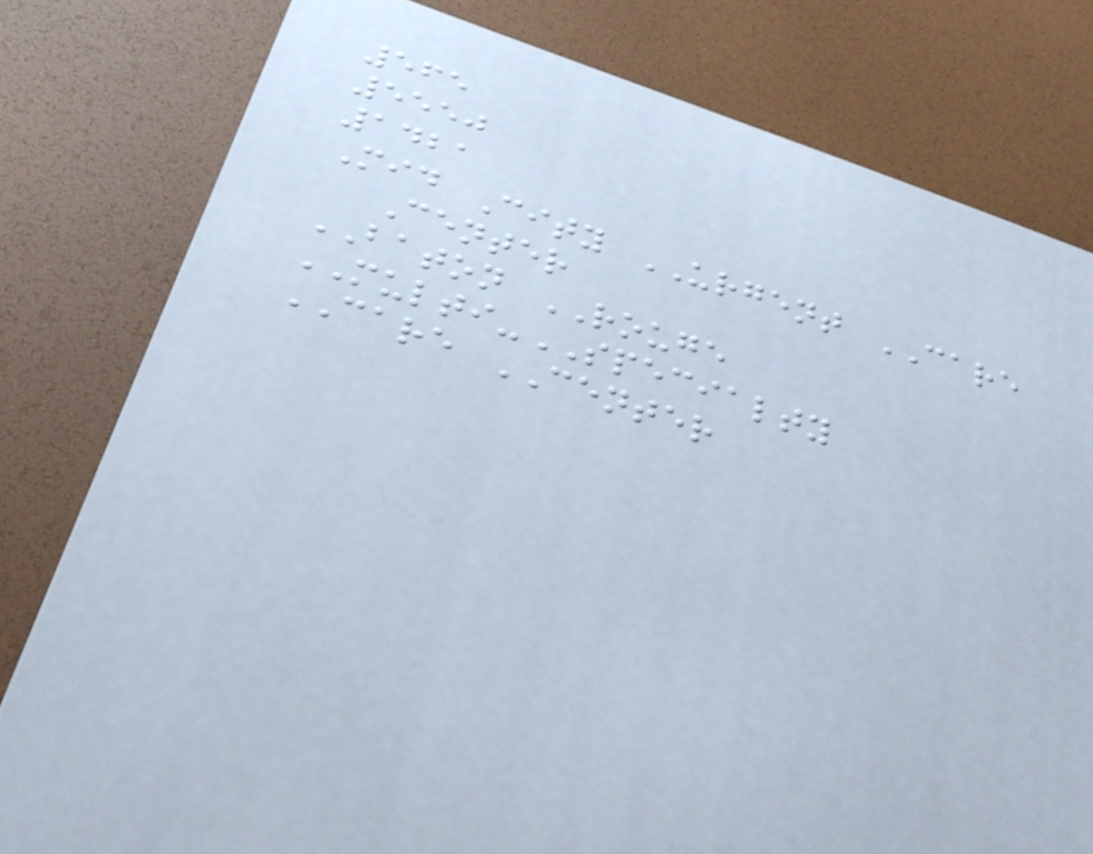565
5550
1421
Mid City URGENT CARE
Center
BATON ROUGE
MULTI-SPECIALTY
CARE CENTER
